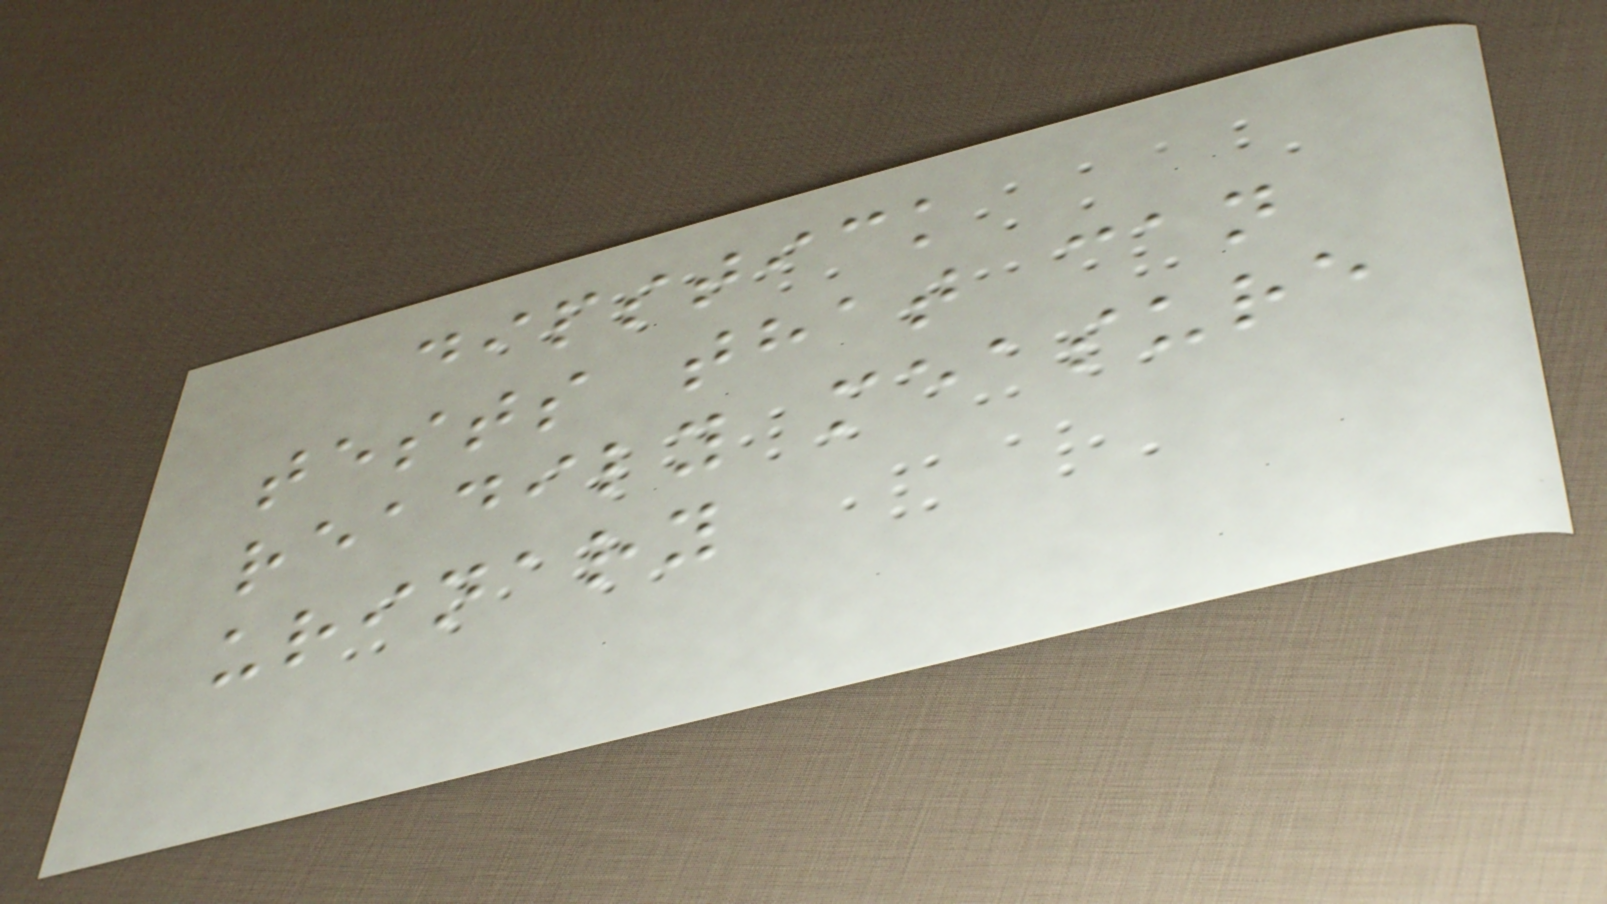dipstick
tests that can
readily measure
urinary
